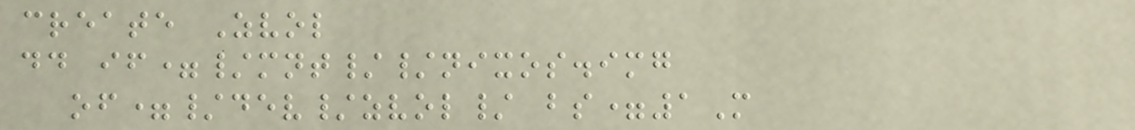create Zvol
dd if=/mnt//nixos.img
of=/dev/zvol/ bs=1M
